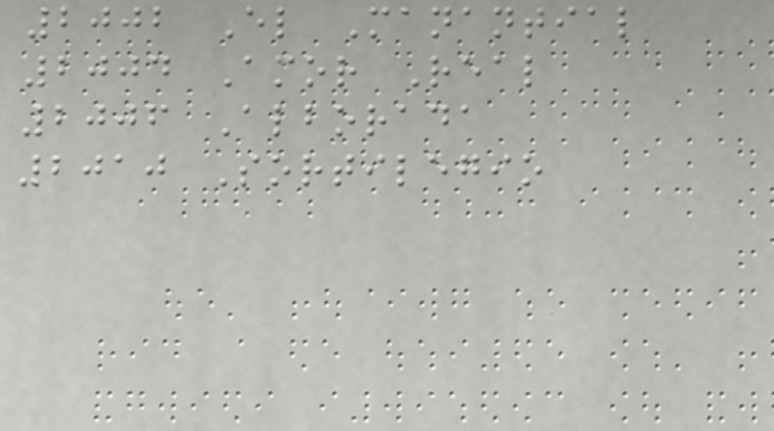2002 El Manantial
2004 Amor Real
2006 Alborada
2010 Sortilegio
